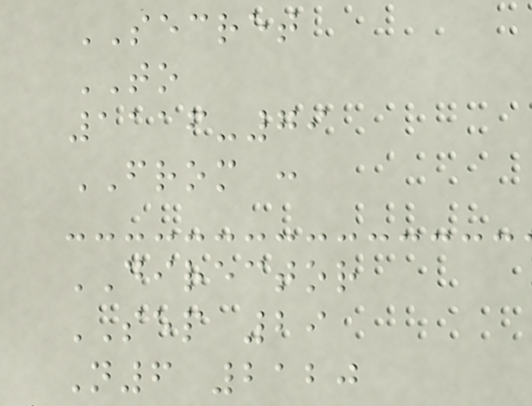SECRET
TO
1116-79
FROM :
DIRECTOR
SEP 29
N6 2120
